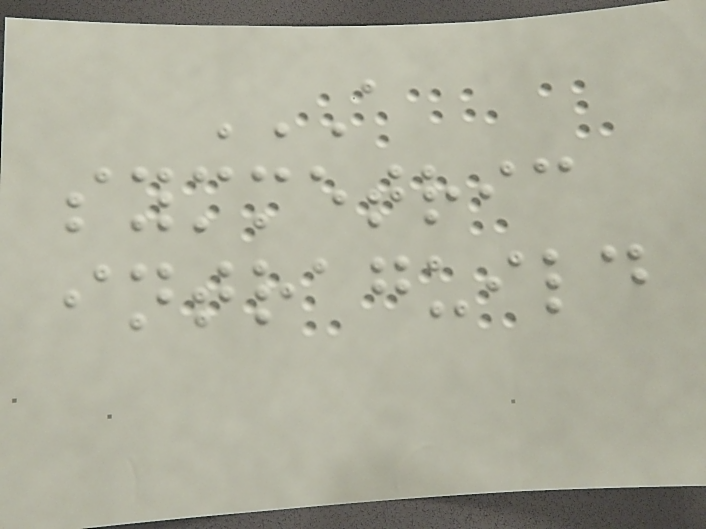A
SYMMETRIC
INTRAGUILD
